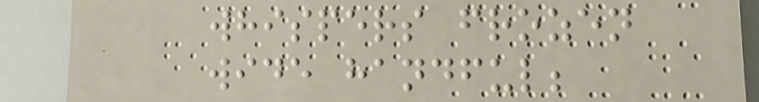whispers frozen
wide handful;
